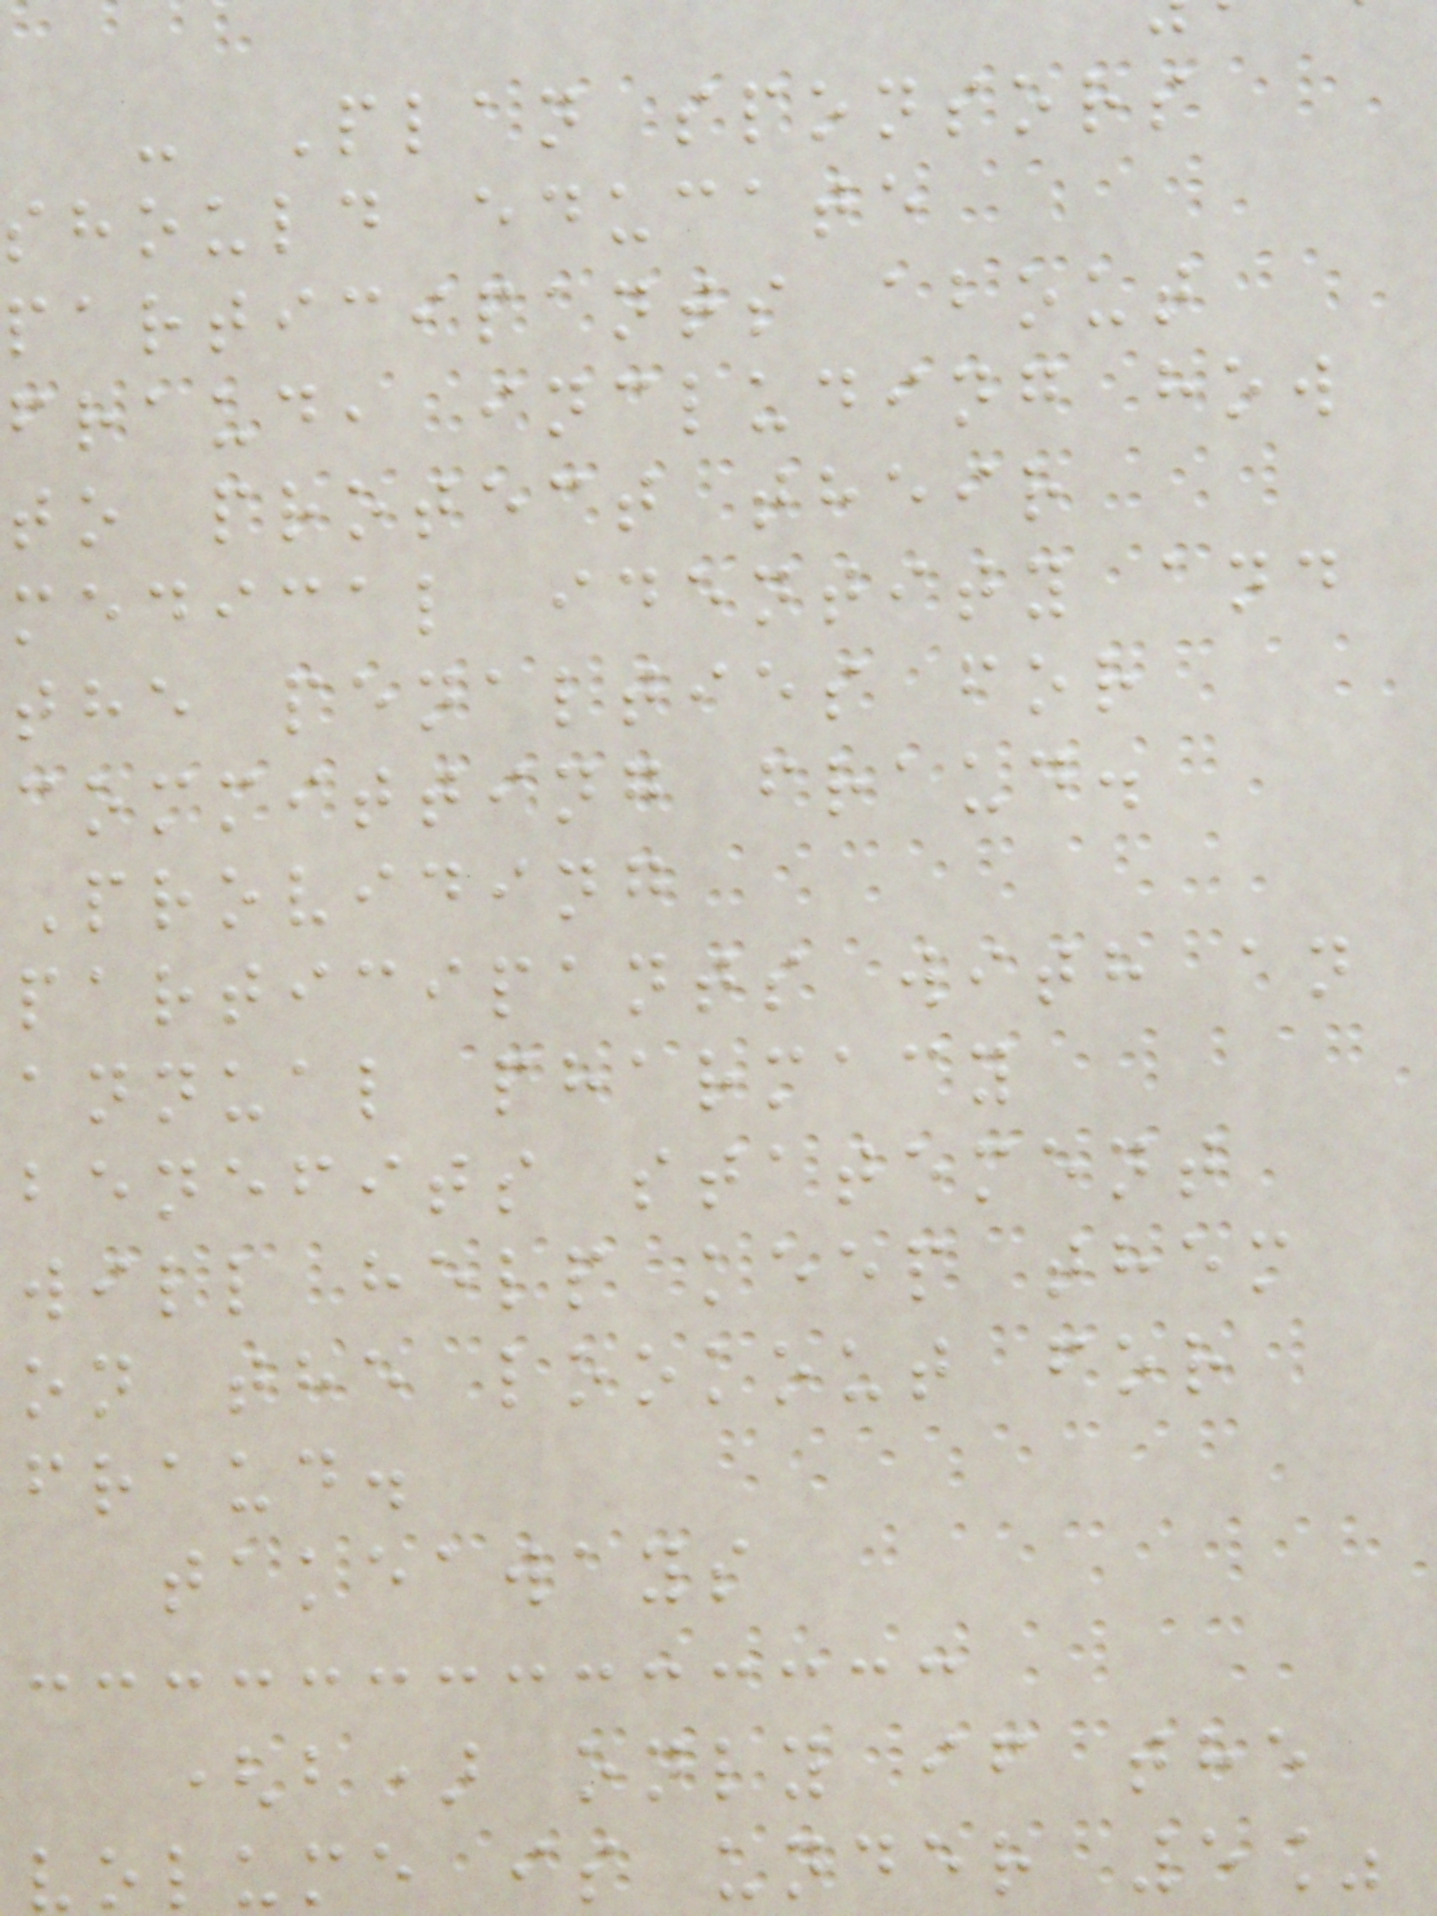- Plan sponsors
should educate
participants about
fraud, including how
to protect their
medical identity and
the penalties for
committing fraud.
Providing
participants with an
annual pharmacy
benefits statement
will help keep them
on the lookout for
fraud.
takeaways
(b) only if the
volume is under 5%
